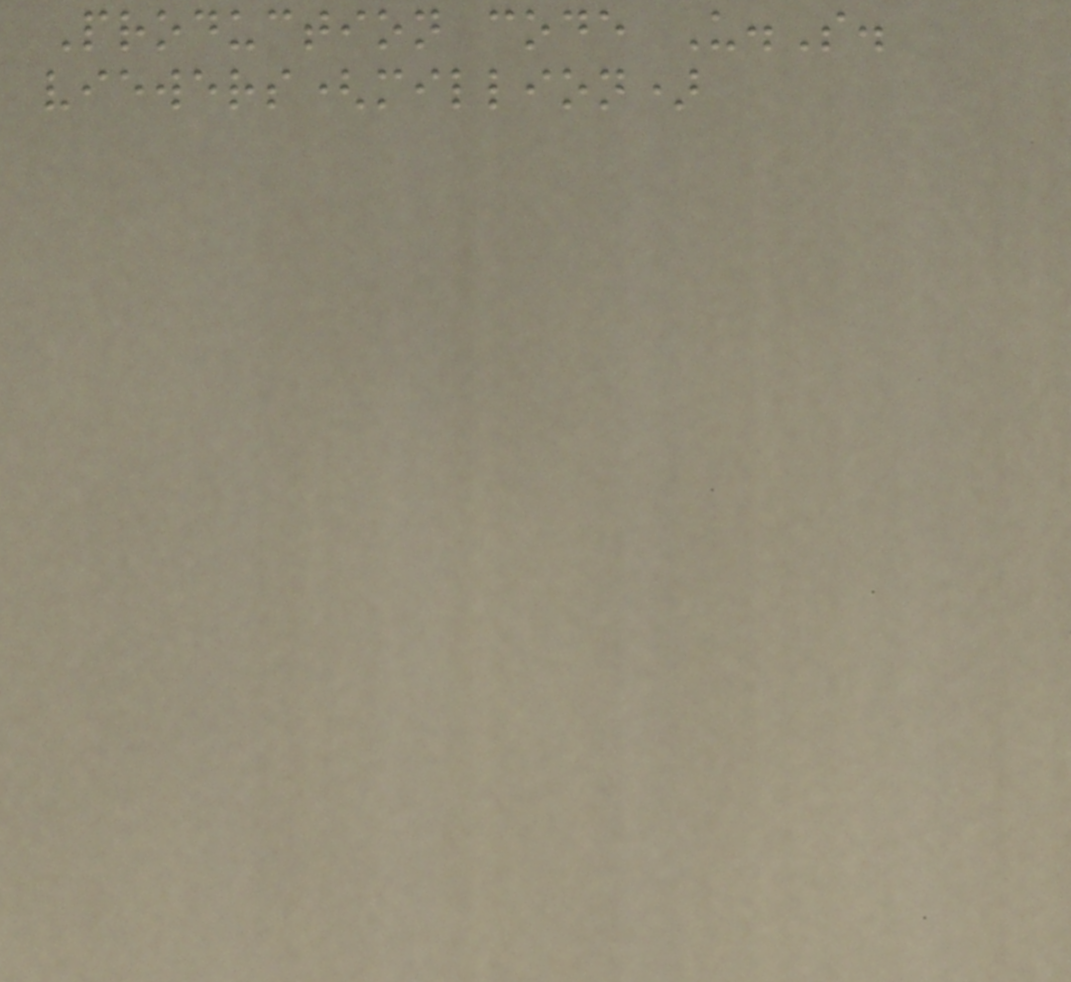Production code U.S.
viewers(million)
